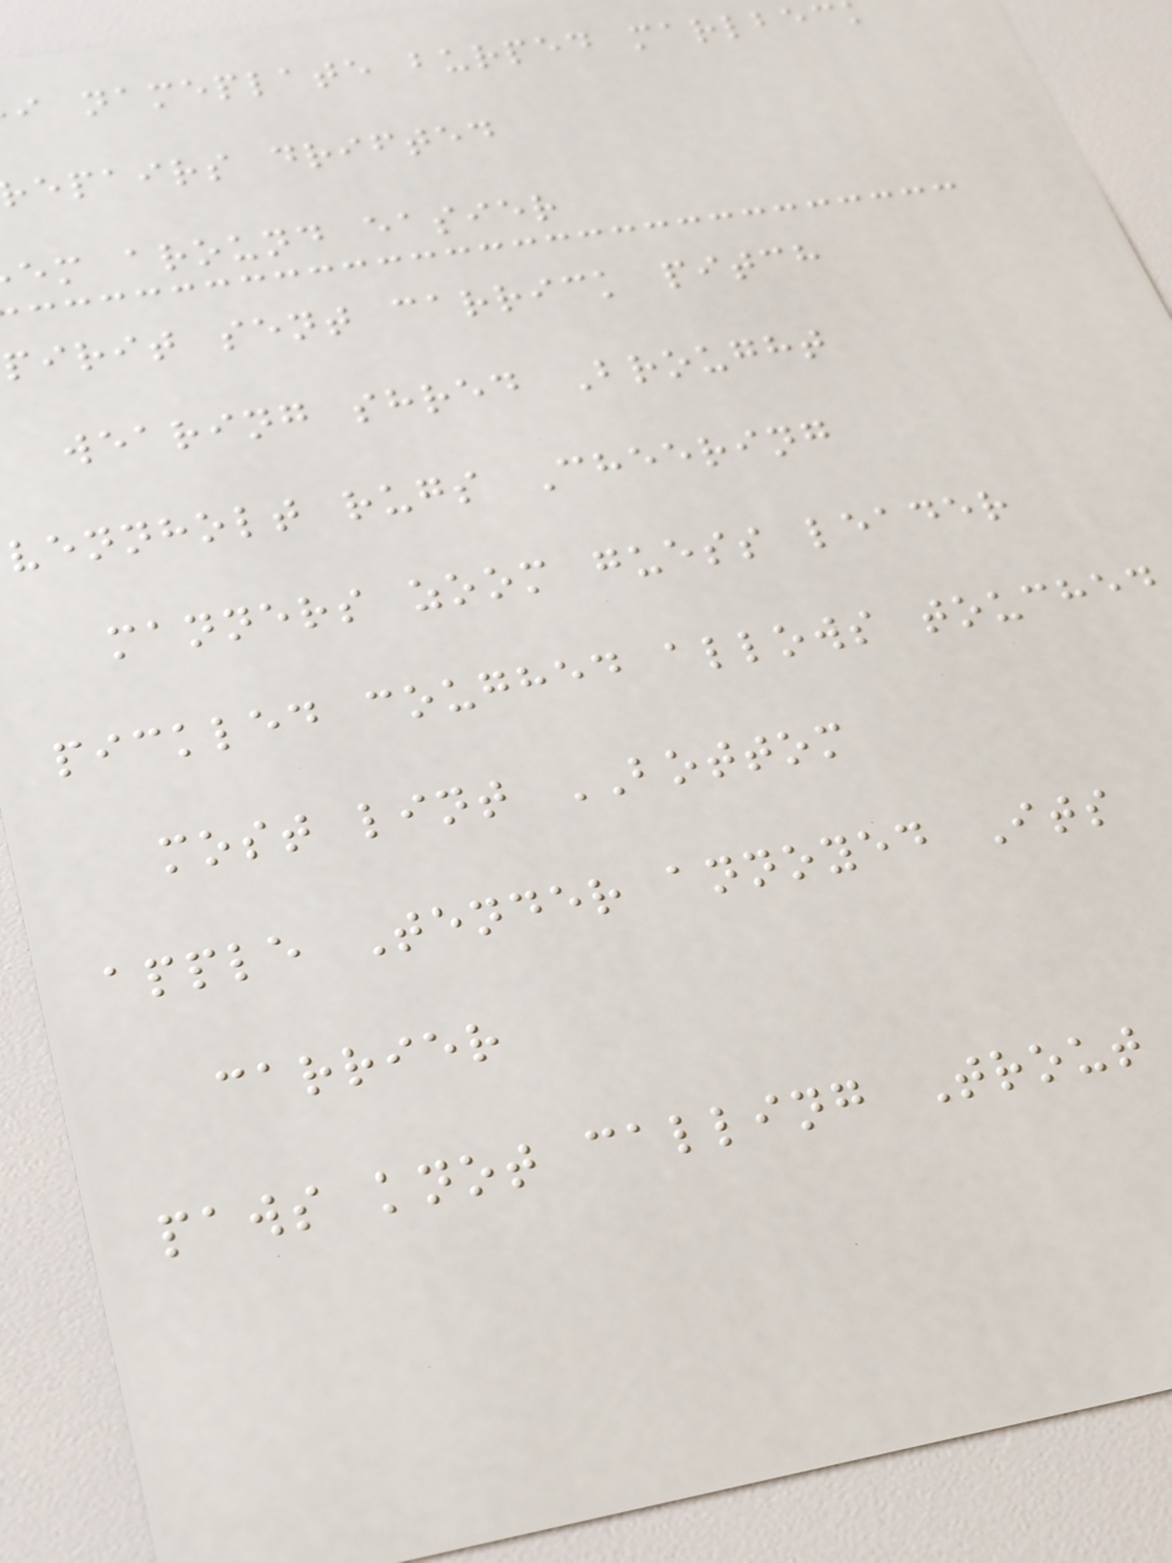i nameplate burped marlbec
epairs drifted
em around easier
pirit sent carrick pitch
wearing shred Brought
vennholt rugs Cheering
manners zoom guess leader
pickled coughed allows touched
most lint BOTTOM
apple Tender annoyed Its
carrier
paws knot calling Trout
